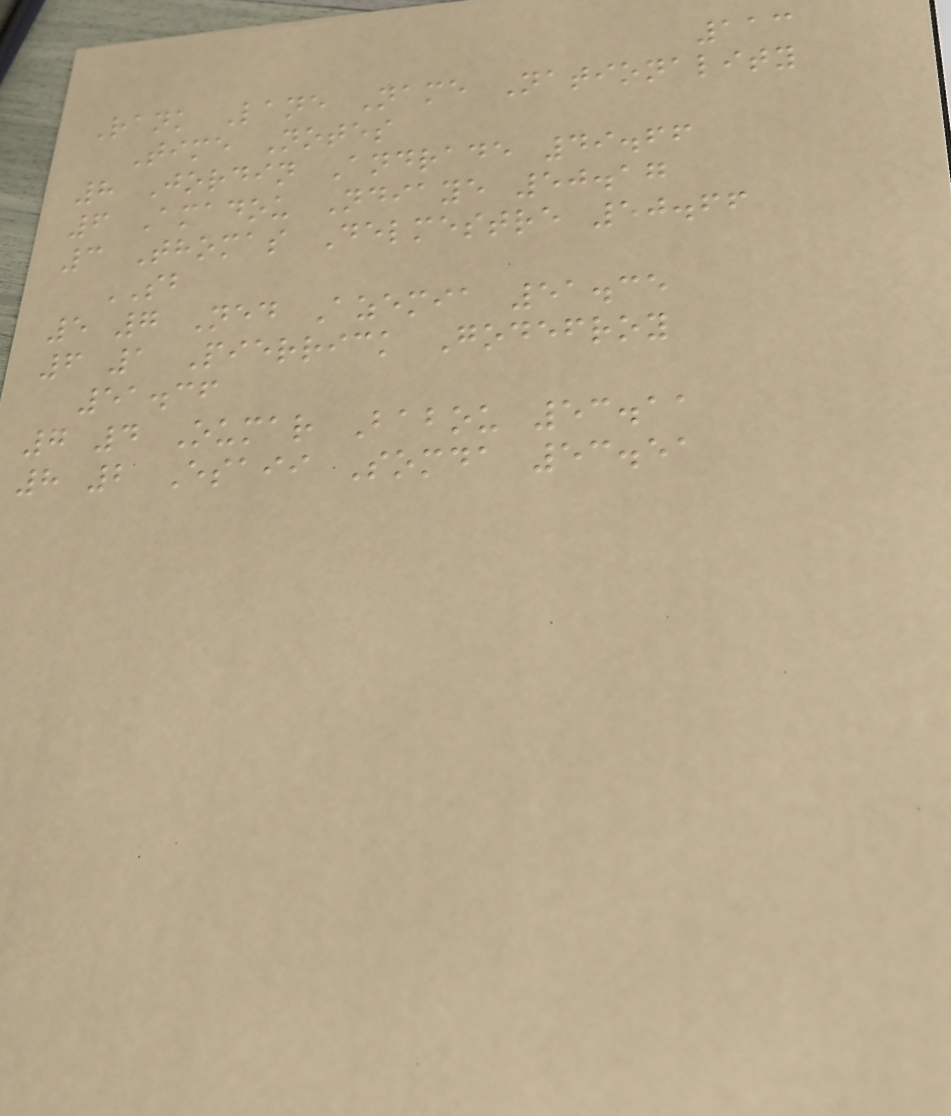113
Rank Lane Name Nationality
Time Notes
8 Jordin Andrade 49.66
6 Amadou Ndiaye 50.17
3 Thomas Delmestre 50.66
SB
5 7 Ned Azemia 51.35
6 1 Pierrick Godefroy
51.36
7 4 Oumar Babou 53.11
8 2 Esaii Somda 53.51
